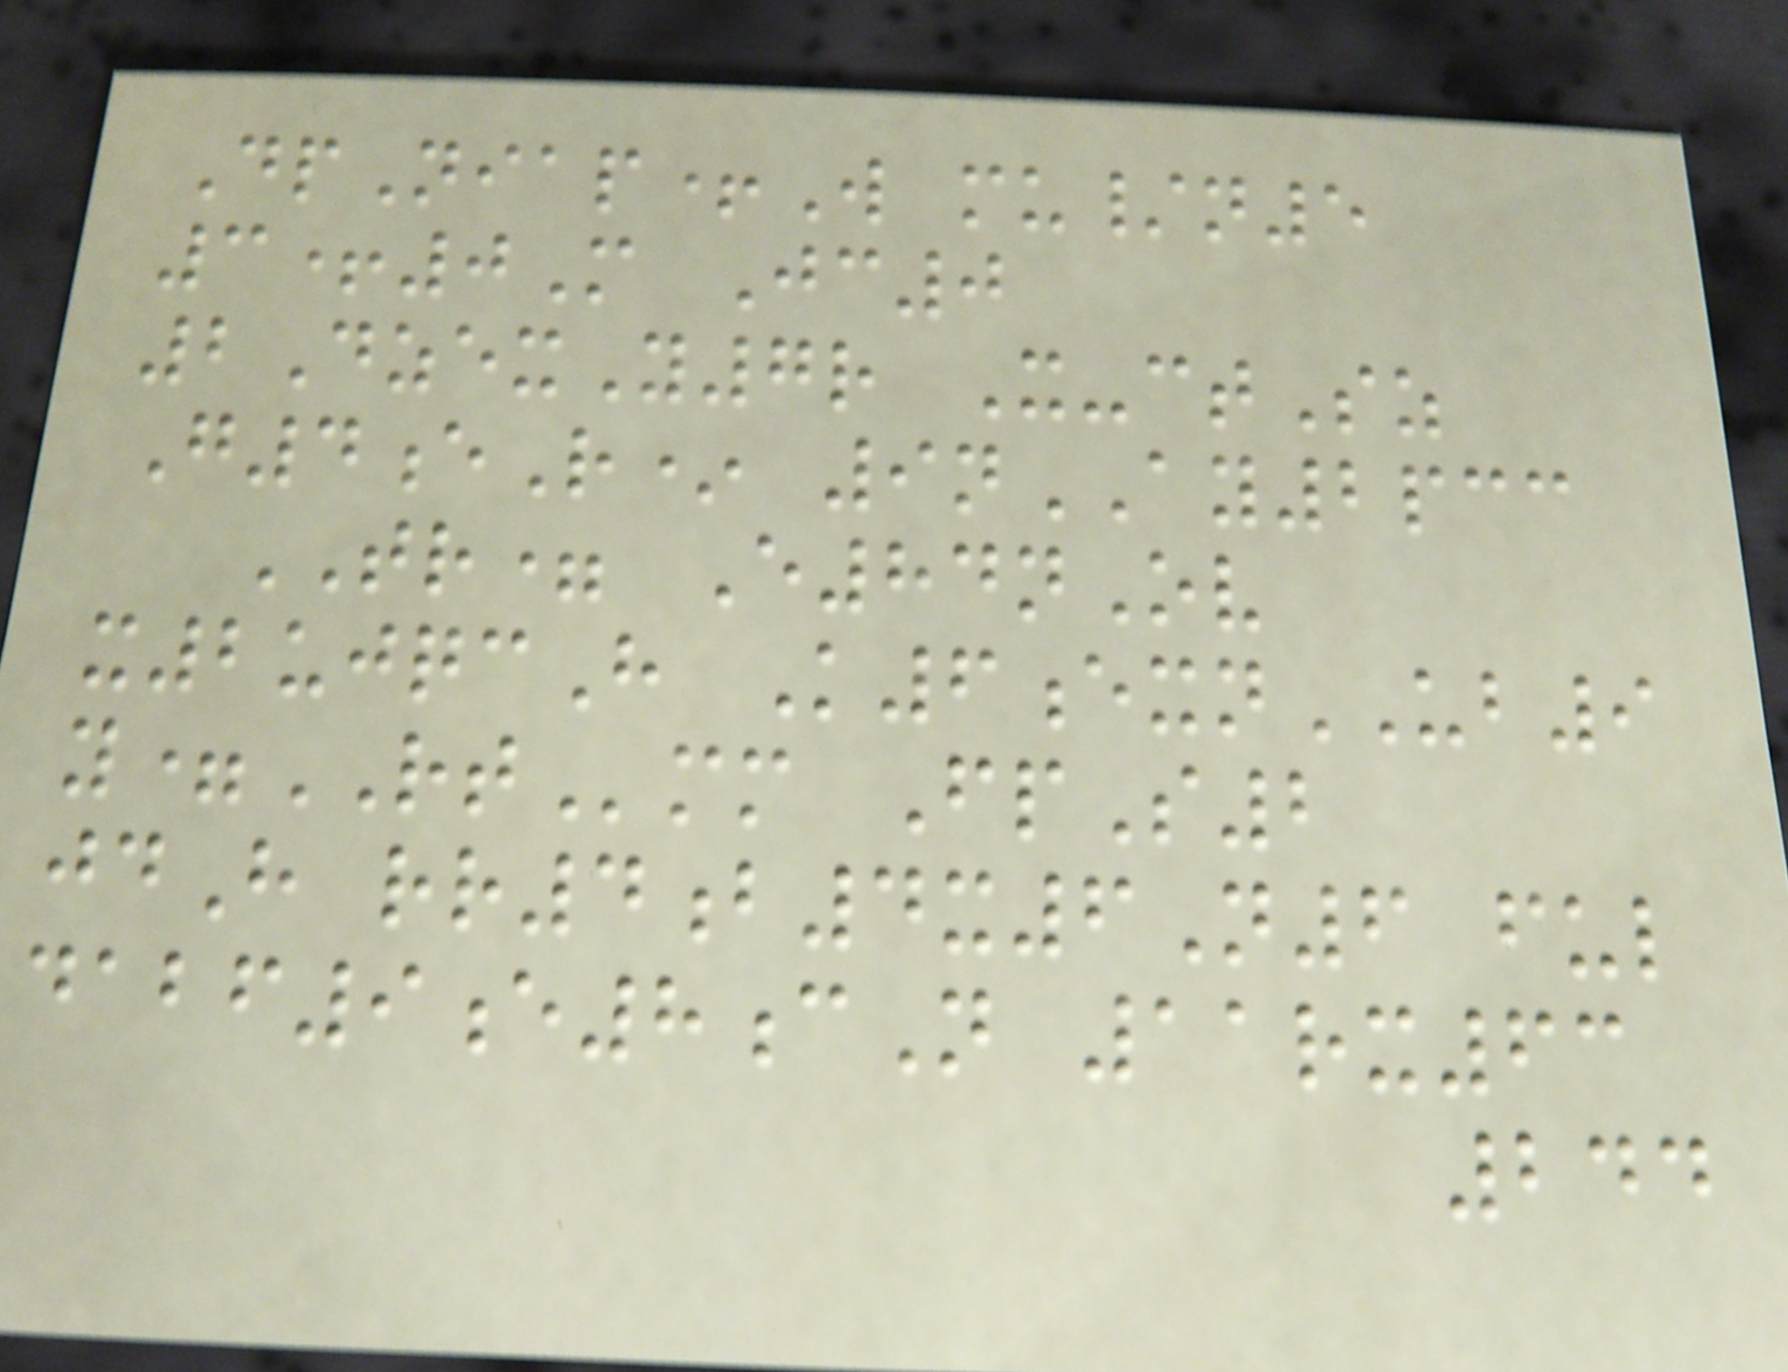DpNiap+W mu/n5
3+0M Jc0
2DzexY7r X-ctSz
G4eR* 9nAY2pcc
TR= E84nOv
x2ujqcH K6exnUB9
y=RTmm FpS2
jdH rr4b4x6N6 ful
dabf9e8cN 11rx63
244
